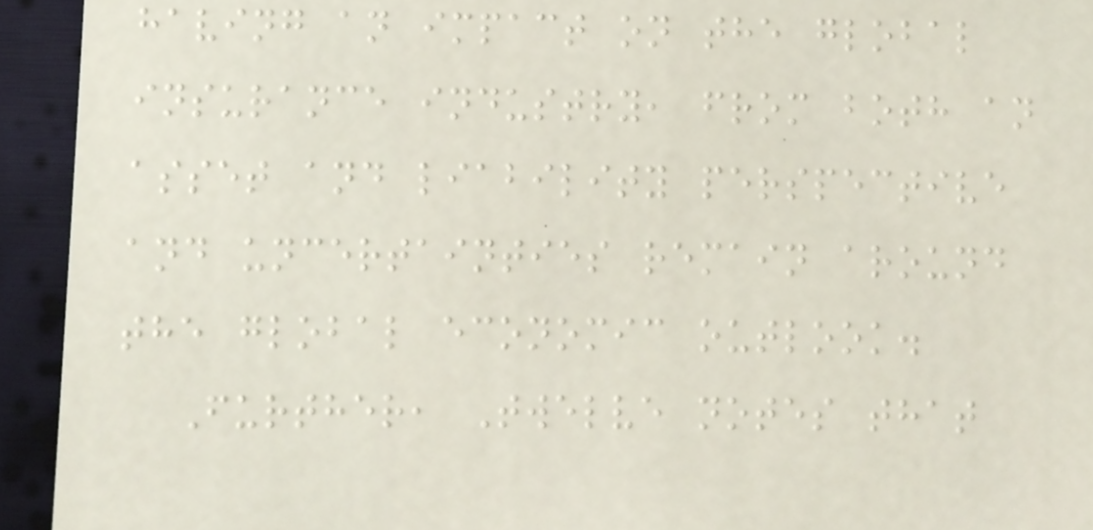having an impact on the global
insurance industry, from both an
asset and liability perspective
and uncertainties remain around
the global economic outlook.
Further, Twelve notes that
